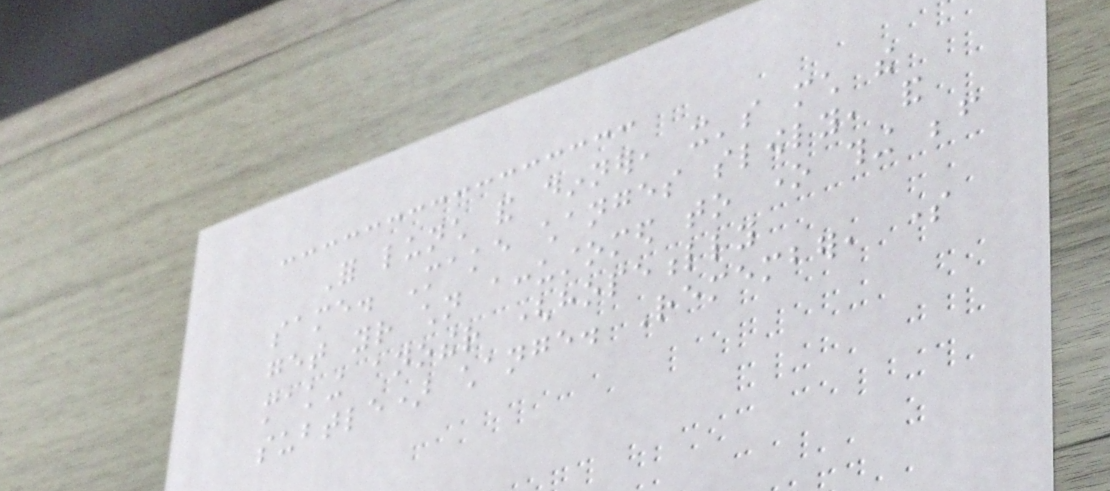For lunch and dinner, it's much the
same. Make changes slowly, and
get your children accustomed to one thing before
making another (hopefully
subtle) change. Remember, some
